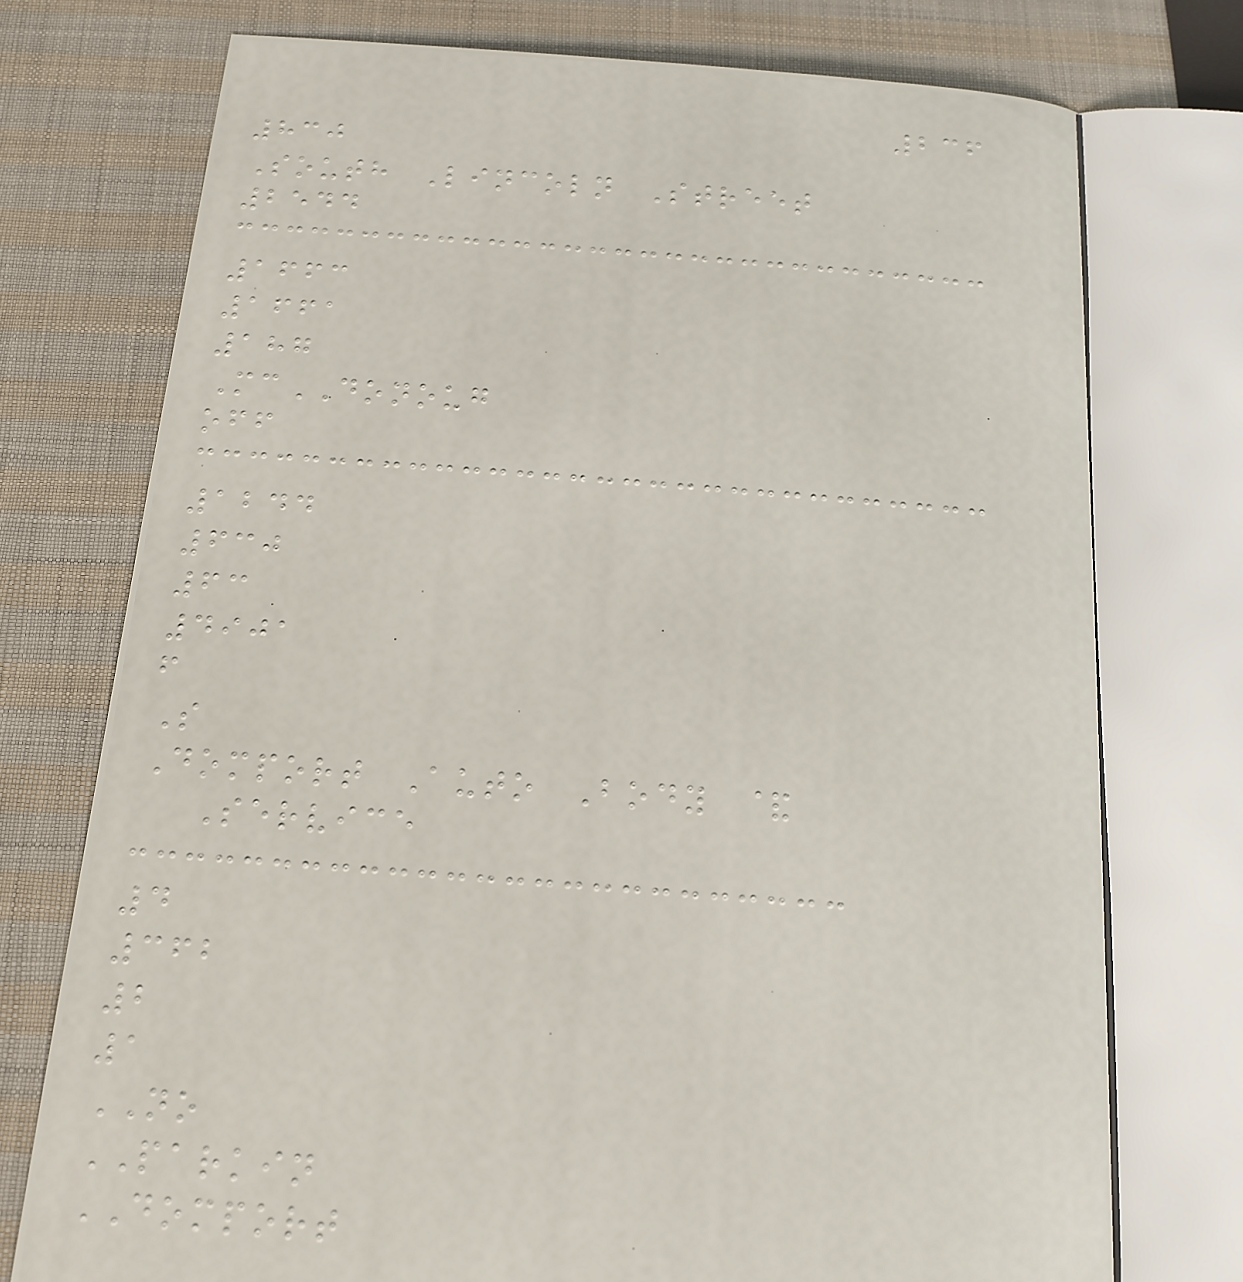236
830
South Lincoln Street
2544
1663
1661
187
McDONOUG
off
1244
630
63
4901
f
S
Domport Auto Body &
Service
4
362
2
1
NO
PARKIN
DOMPORT
